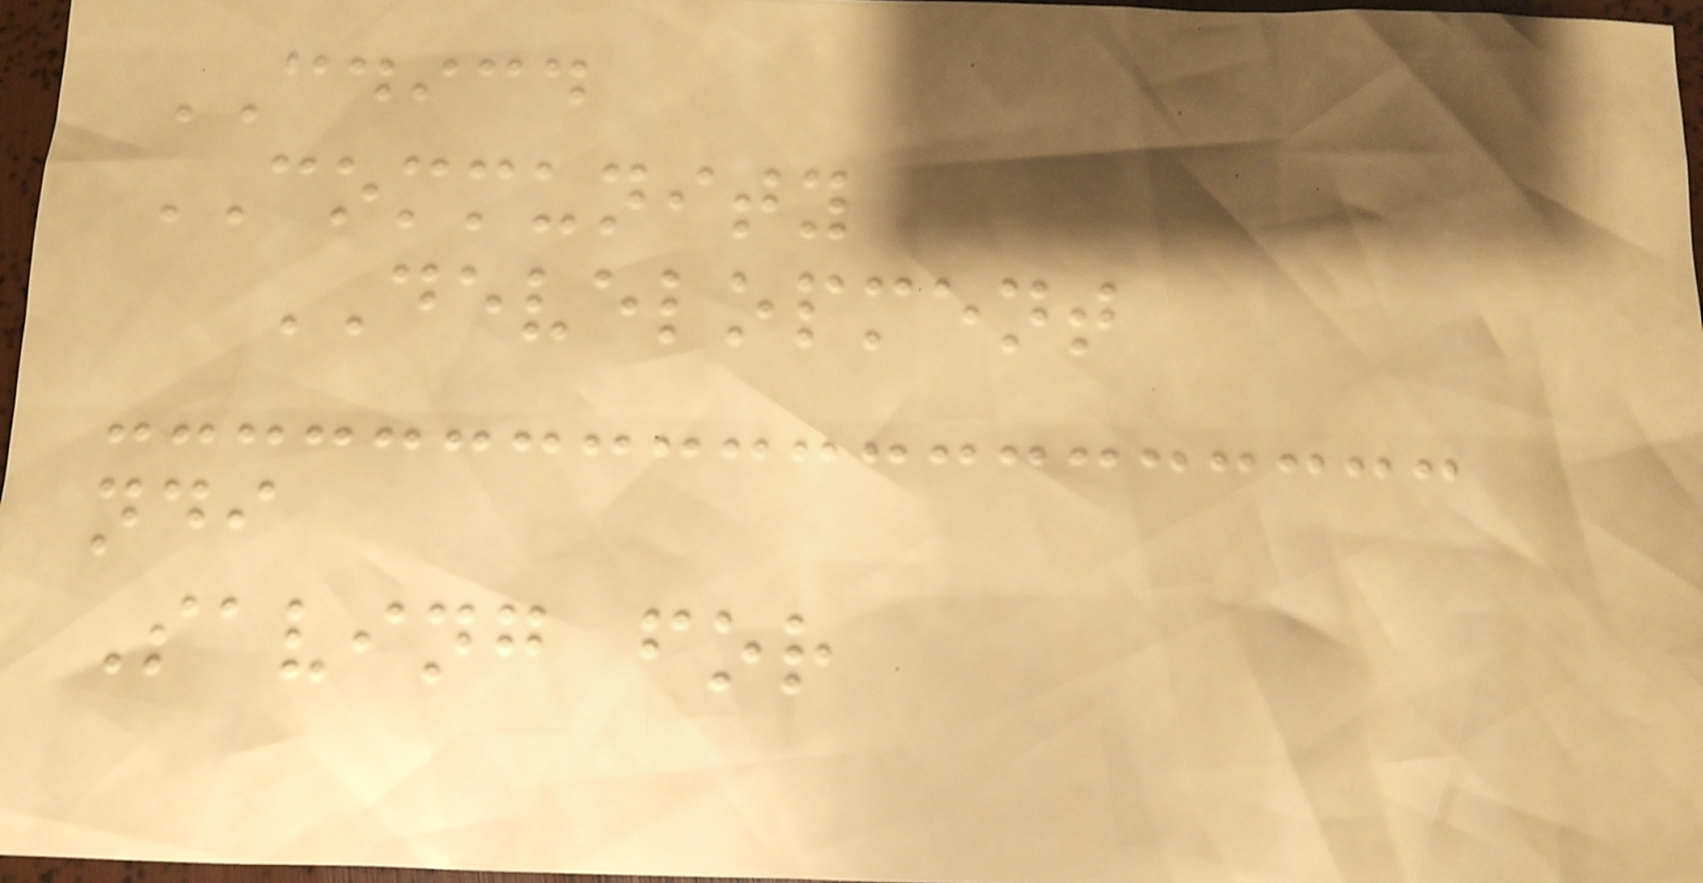CDICD
COMMUNITY
DEVELOPMENT
ndi
Saving for
